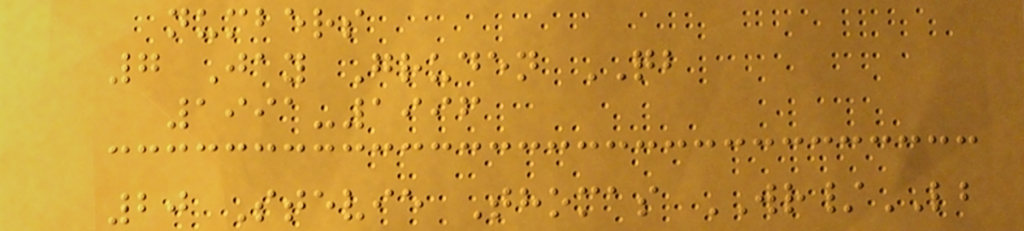numbers
7 Jay Gruden QB
1991-1996
20 Stevie Thomas WR/LB
